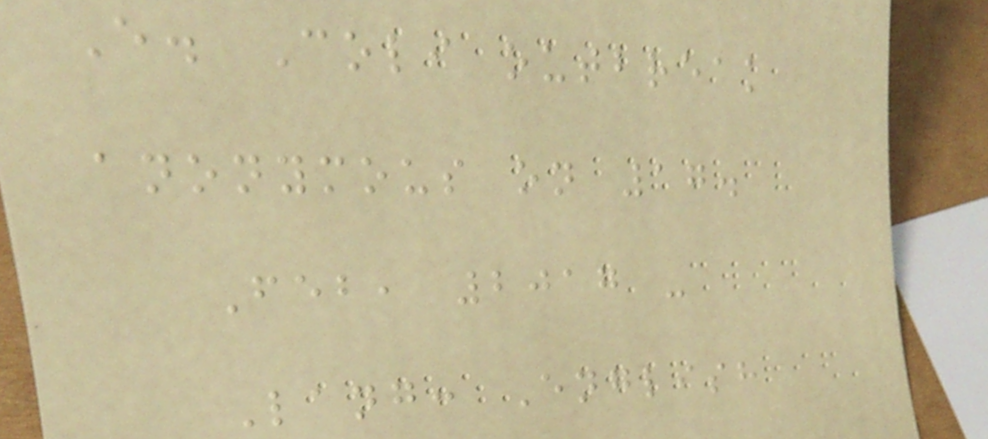E. Coli outbreak
anonymous on 17.
Feb, 2017 -
Lang: English
